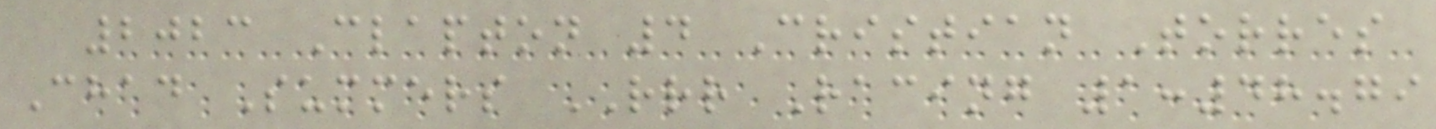2023 Clapton 4 Cristian Torres
Chad Summers RRR Racing 1:48.79
